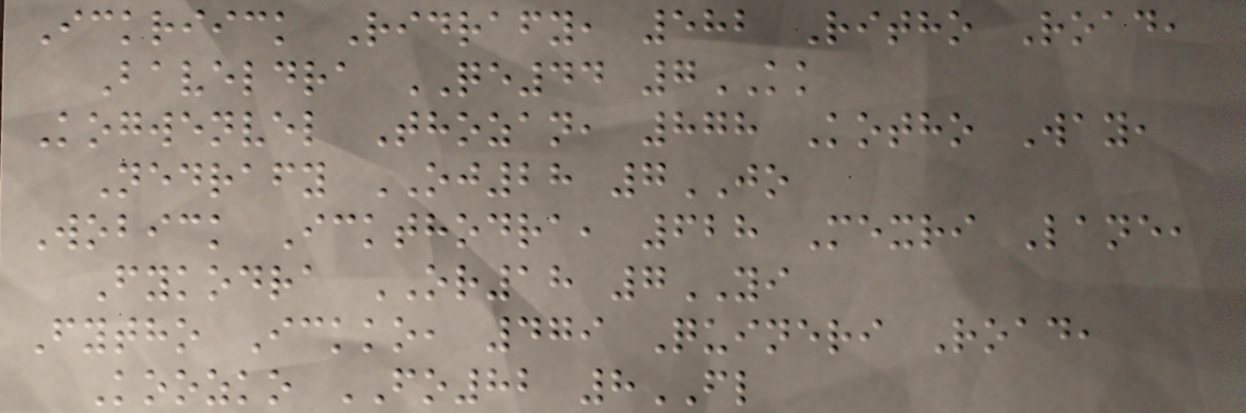Ickriick Ridrafy, 582 Ritho Road,
Baveldra QE44 7KK
Kogwenvel Thozan, 878 Kotho Way,
Nedrafy OJ28 7JO
Wobick Ickthodra, 628 Mexri Lane,
Fykodra OR18 7YI
Fytho Ickko, 479 Quineri Road,
Koozko FO82 8FL
